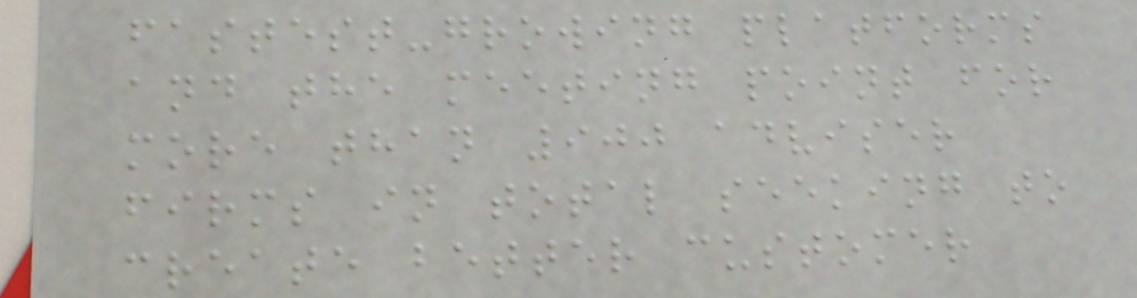fastest-growing platforms
and the meeting point for
more than 900 adviser
firms in total seeking to
create better customer
